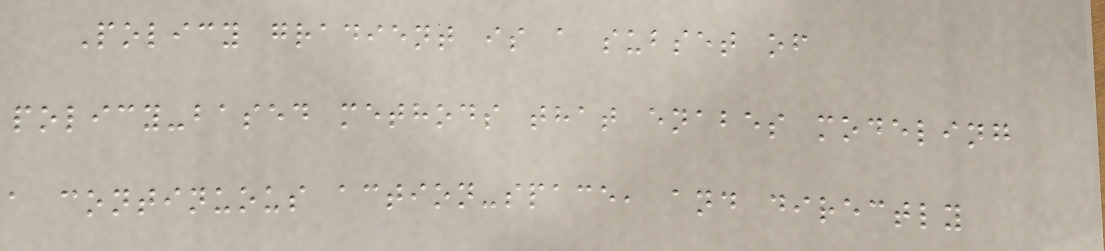Policy gradient is a subset of
policy-based methods that enabes modeling
a continuous action-space, and directly
